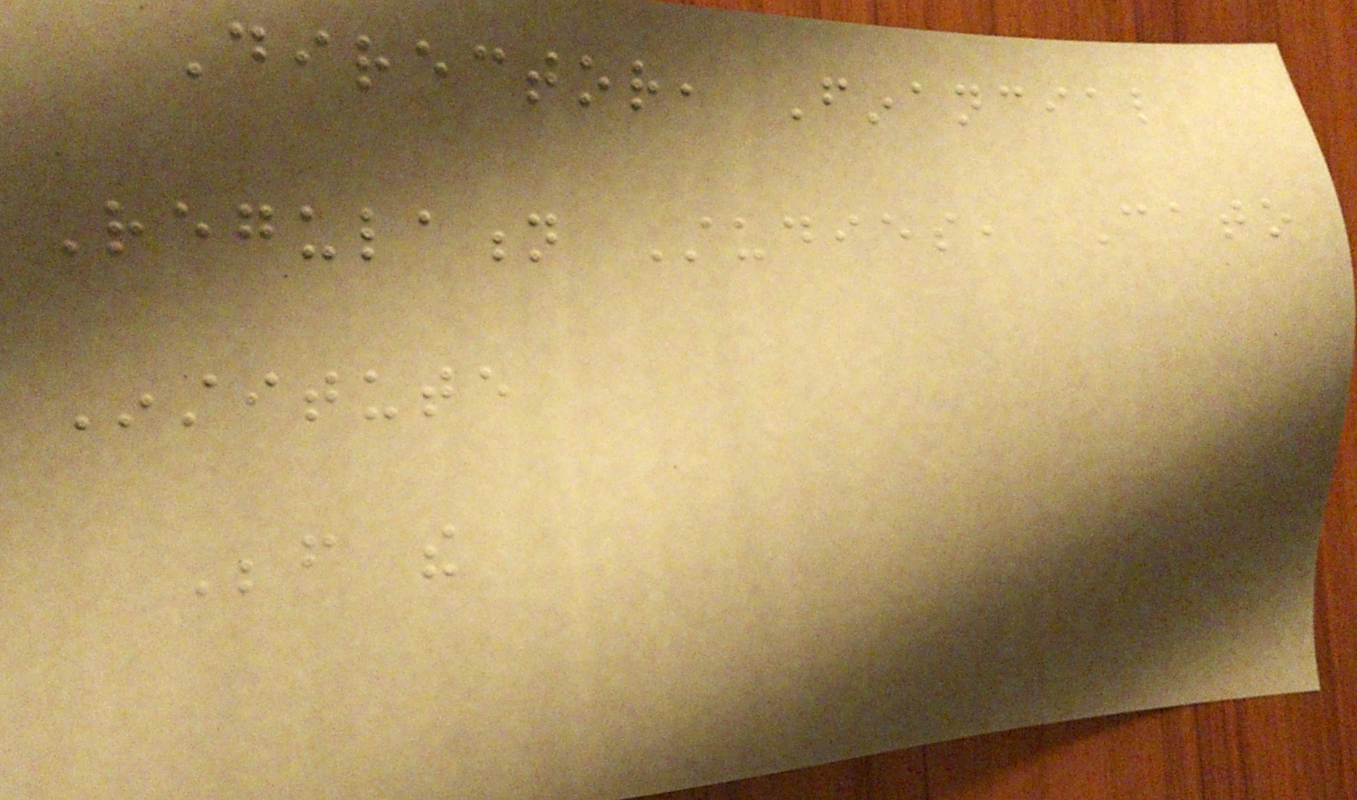Director, Financial
Regulation Studies, Cato
Institute
Before the
